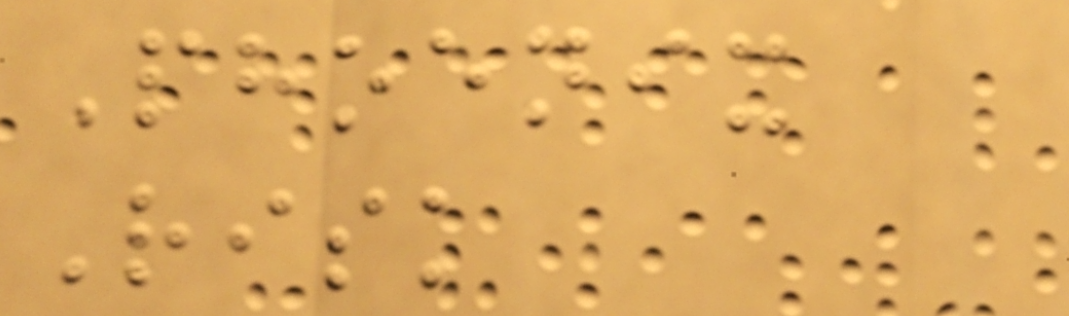Phoenix
Risk
